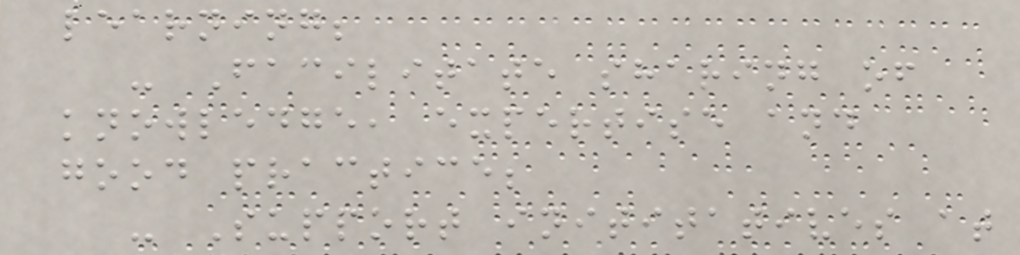learning;
- Facilitate sharing of
knowledge, expertise and
good practice;
- Support inititatives at
